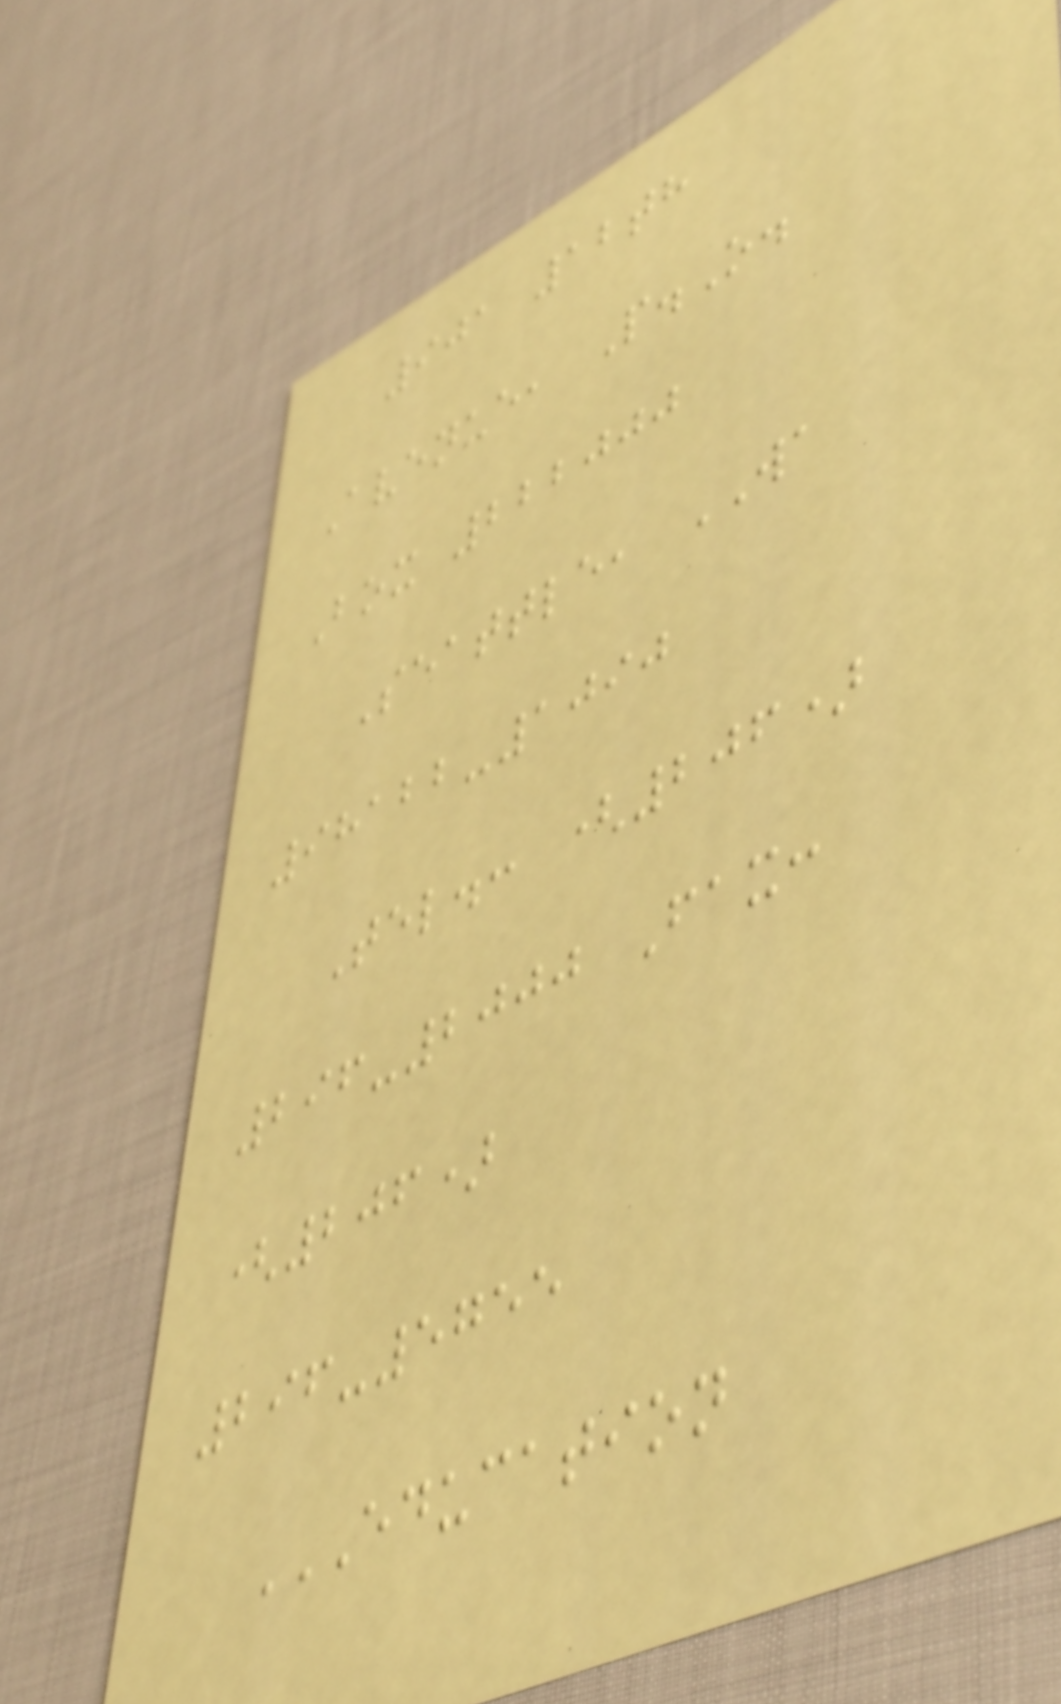901 12th
Avenue, P.O.
Box 222000
Seattle, WA
98122-1090
Tel.: (206)
296-2000 Fax:
(206)
296-5755
EDUCATION
